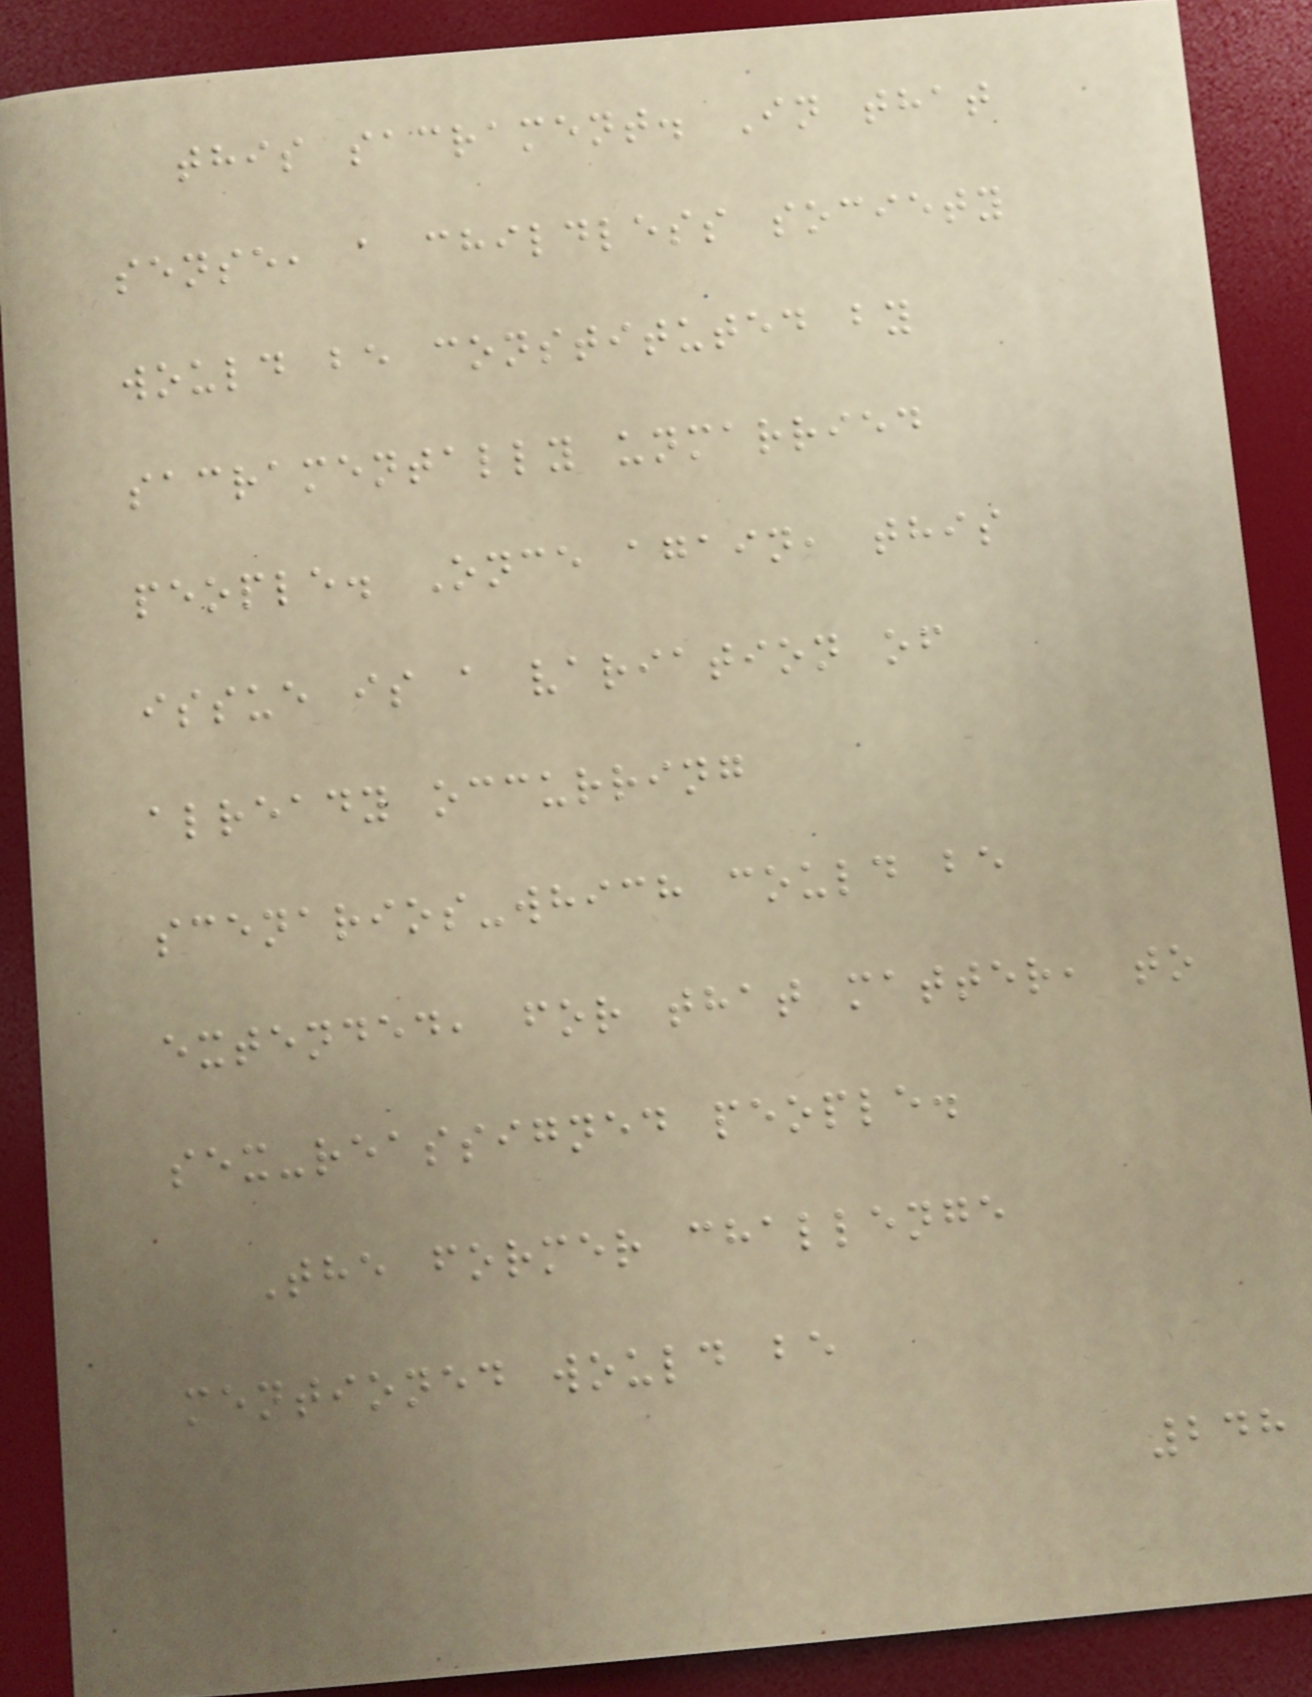this sacrament. In that
sense, a childless society
would be constituted by
sacramentally unmarried
people. Once again, this
issue is a variation of
already occurring
scenarios-which could be
extended, for that matter, to
sex-reassigned people.
The former challenge
mentioned would be
248
